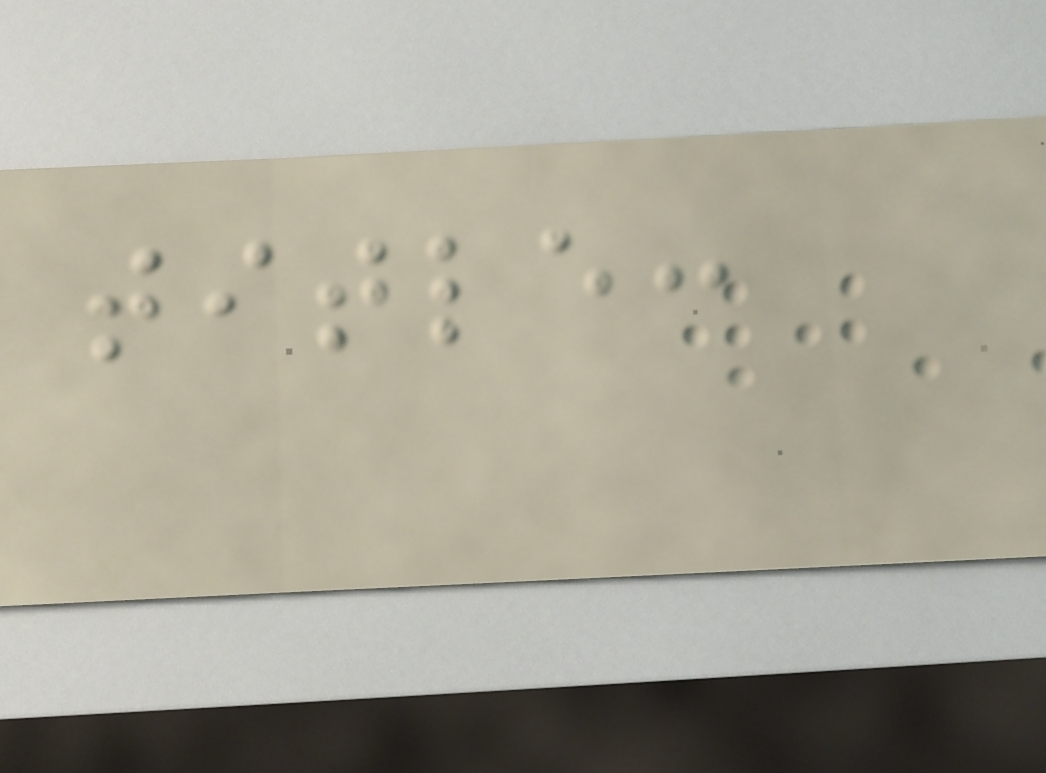title:
